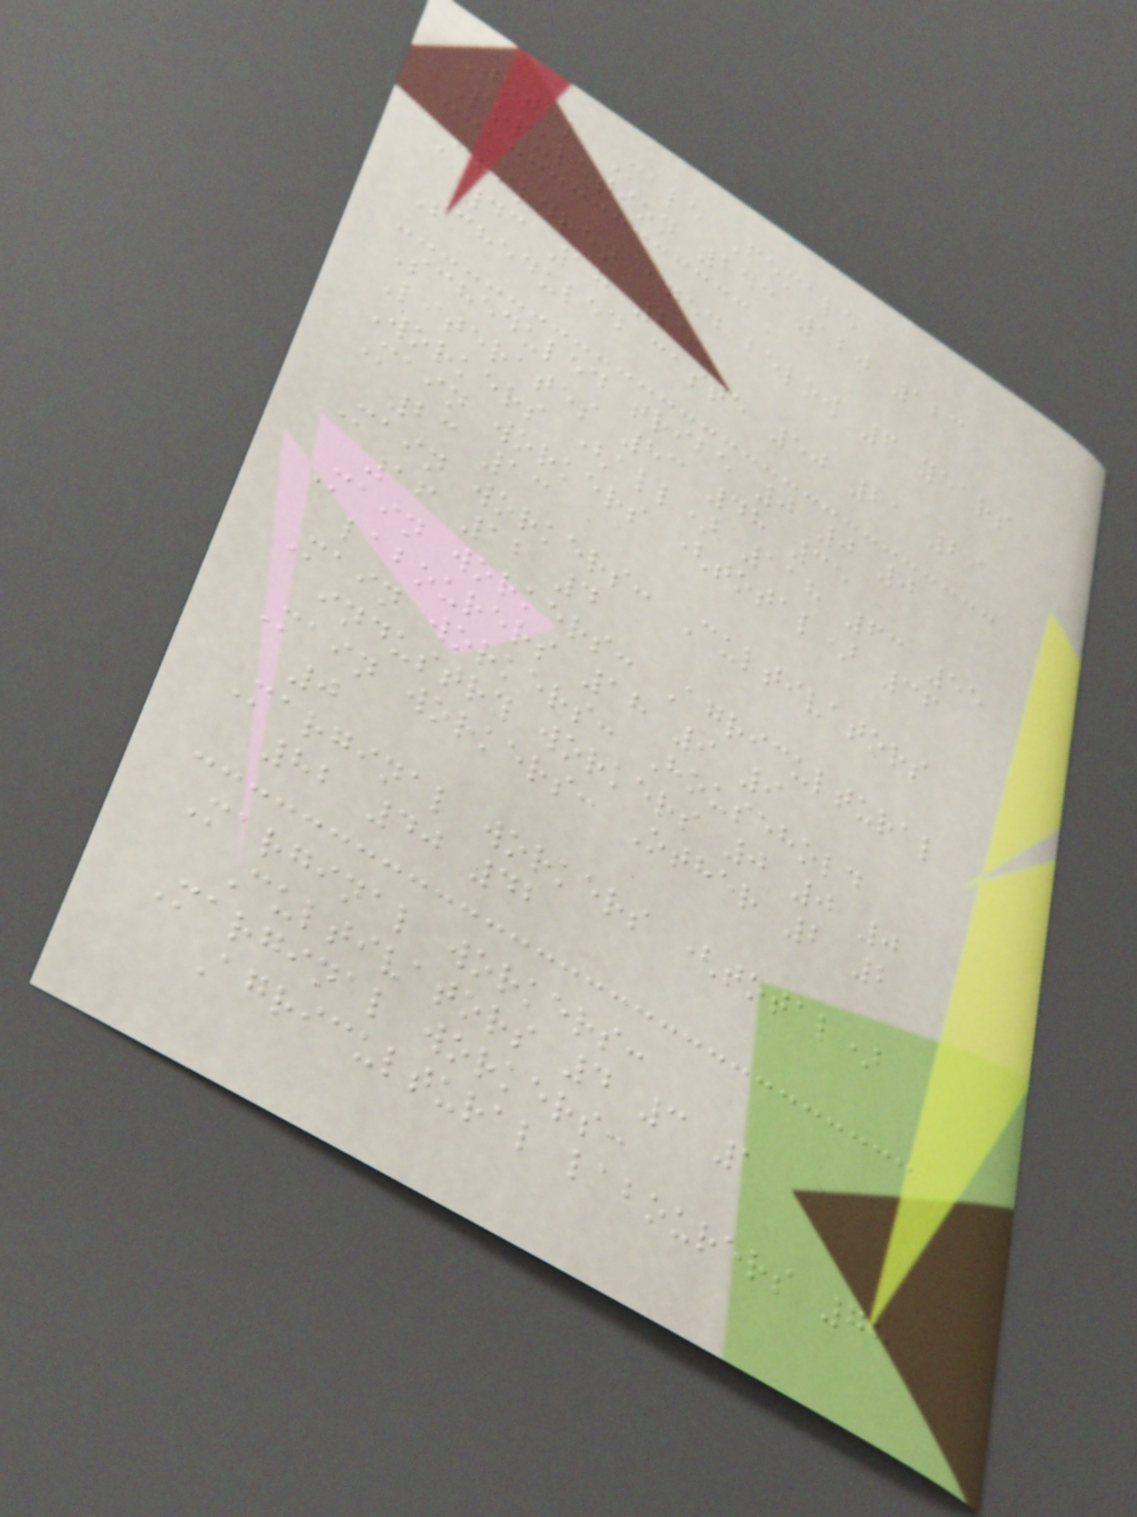Total Male Female
Population 243 120 123
Children aged below 6 years
43 18 25
Scheduled caste 50 21 29
Scheduled tribe 0 0 0
Literates 83 48 35
Workers (all) 118 63 55
Main workers (total) 36
23 13
Main workers: Cultivators
16 12 4
Main workers: Agricultural
labourers 18 9 9
Main workers: Household
industry workers 0 0 0
Main workers: Other 2 2
0
Marginal workers (total)
82 40 42
Marginal workers:
Cultivators 4 3 1
Marginal workers:
Agricultural labourers 78
